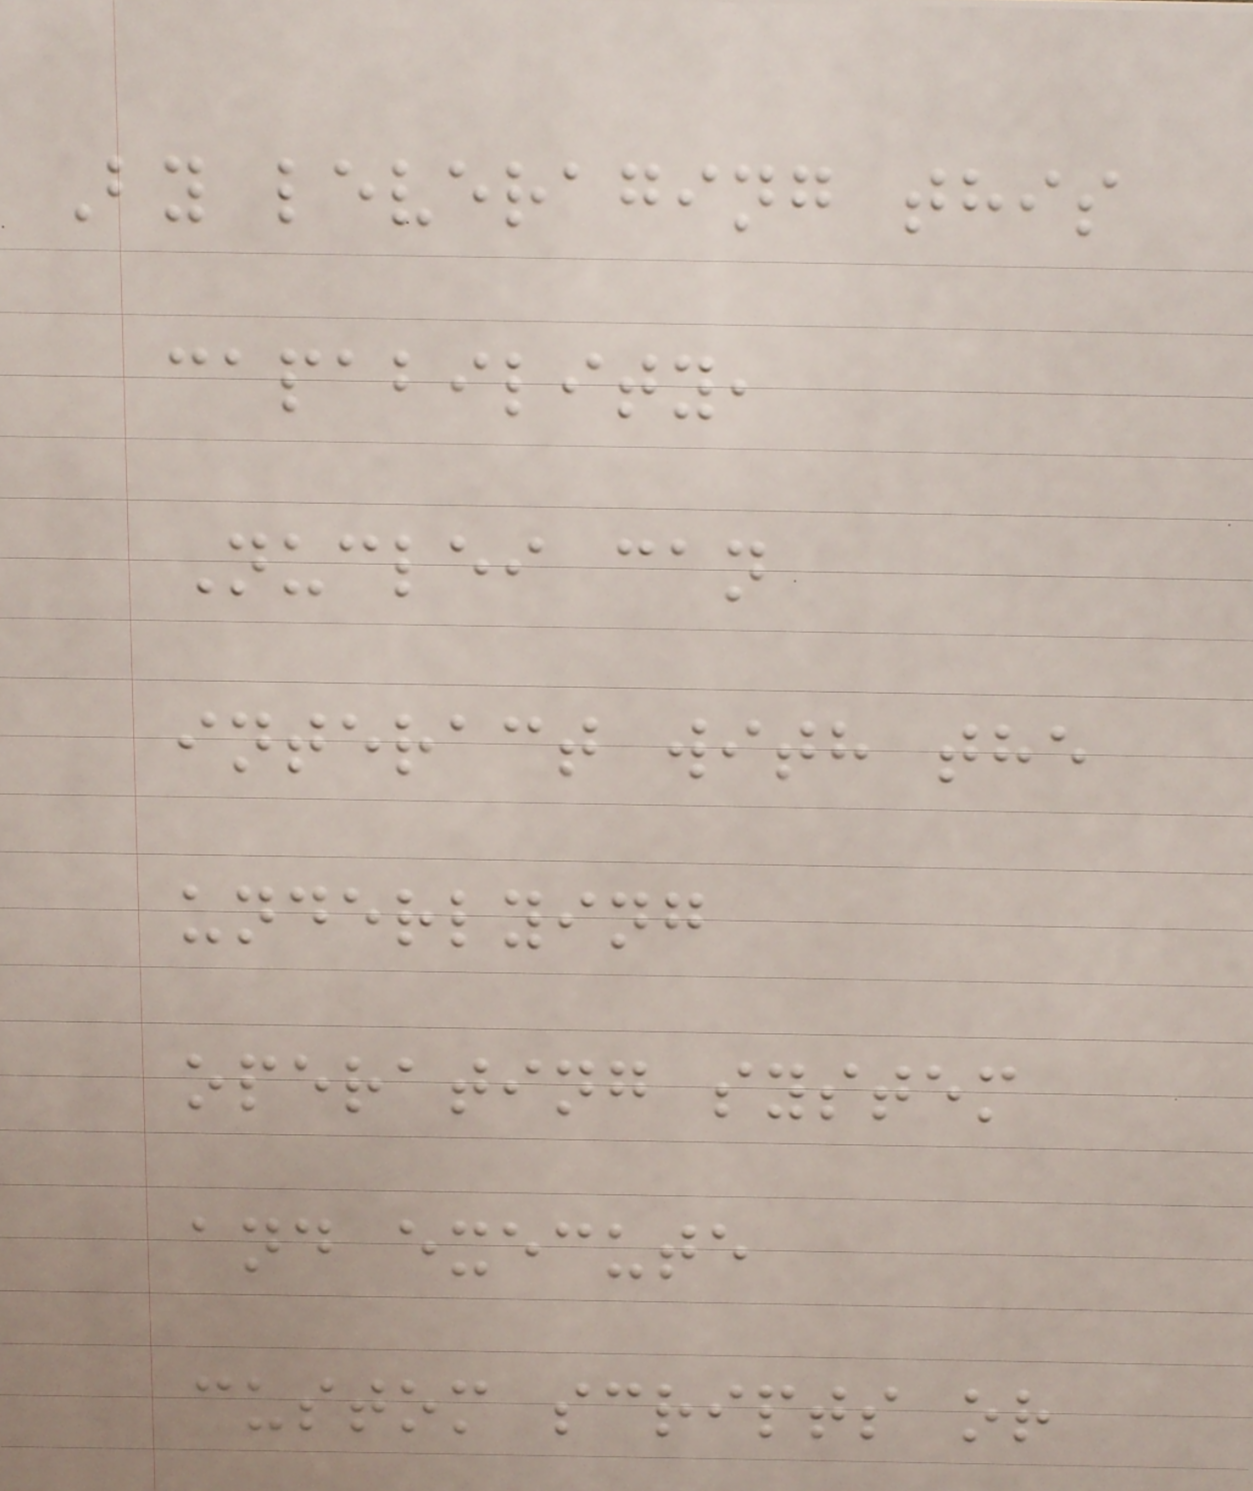By leveraging this
capability,
Nuclei can
interact with the
underlying
operating system
and execute
custom scripts or
